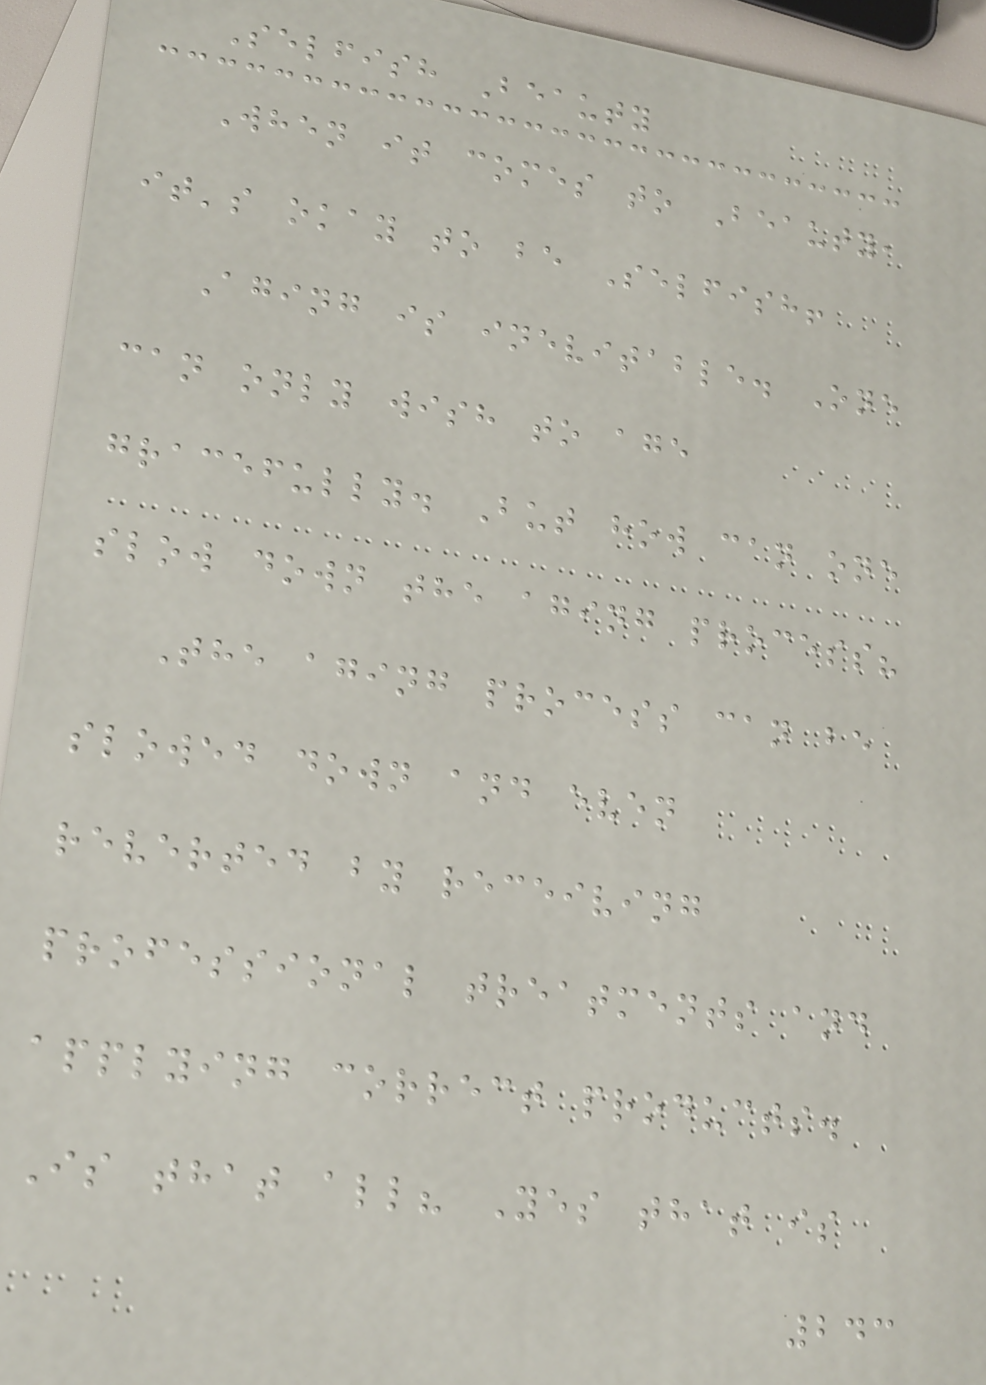Selfish Beauty
When it comes to Beauty,
it's okay to be Selfish!
Aging is inevitable. One
can only wish to age
gracefully. But how can one
slow down the aging process?
The aging process can be
slowed down and even
reverted by receiving
professional treatments and
applying correct products.
Is that all? Yes that is
243
